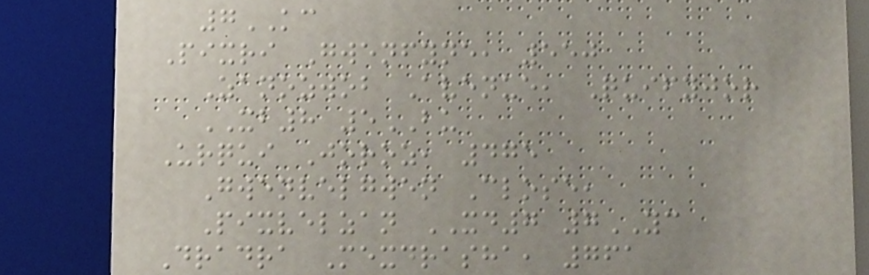7KC
Pixri Gwenfyne, 550
Zanozwob Avenue, Quifyjor
XB8 5BU
Urqui Joroz, 475
Gwenvelgwen Close,
Pixvelzan XD7 7YC
Dradra Mexdrasha, 761
